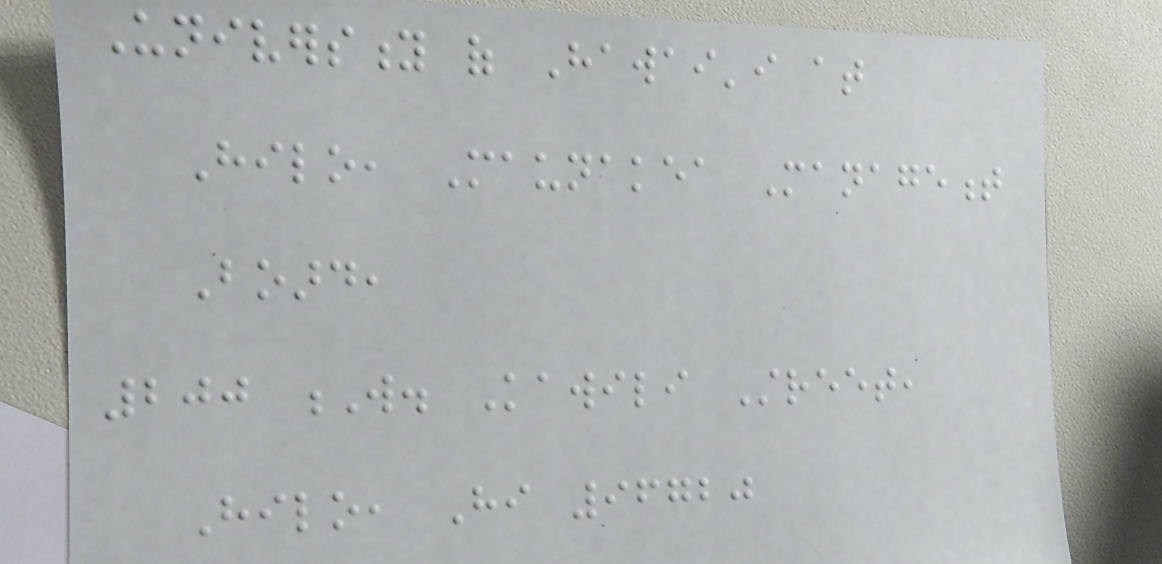University of Hawai'i at
Hilo, Maunakea Management
Board,
200 W. Kawili Street,
Hilo, Hi 96720
